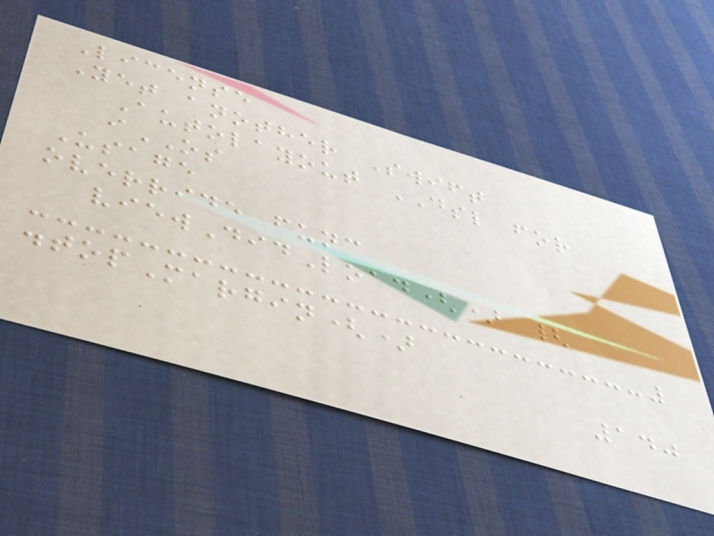License
Yet another Swift
Autolayout DSL for
iOS
Usage
override func
viewDidLoad() {
.topMargin()
140
